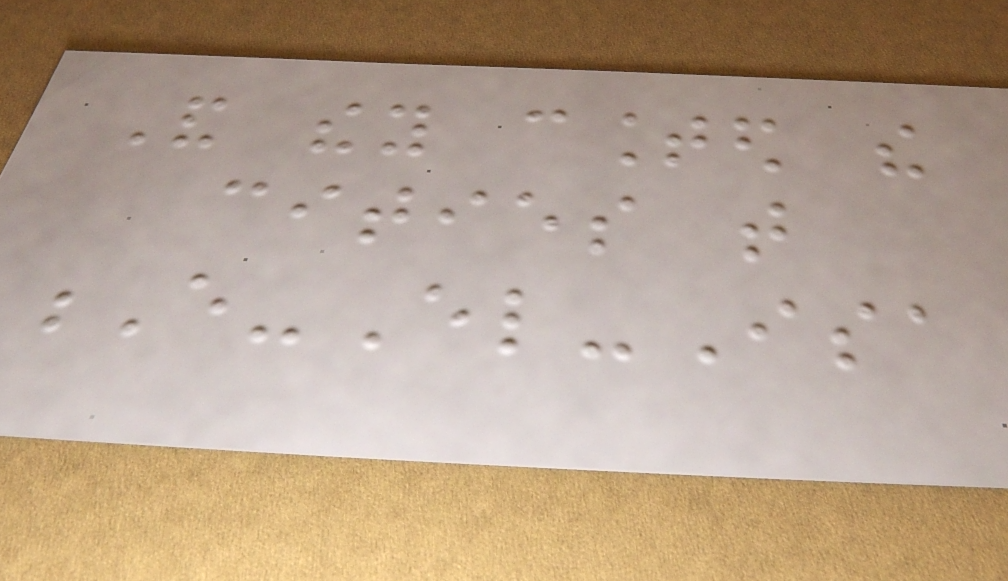And they counted the
cities that
E-El-Isa
